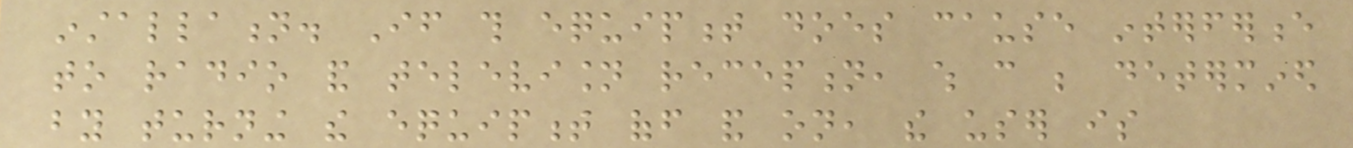installation. If this equipment does cause interference
to radio and television reception, which can be determined
by turning the equipment off and on, the user is
